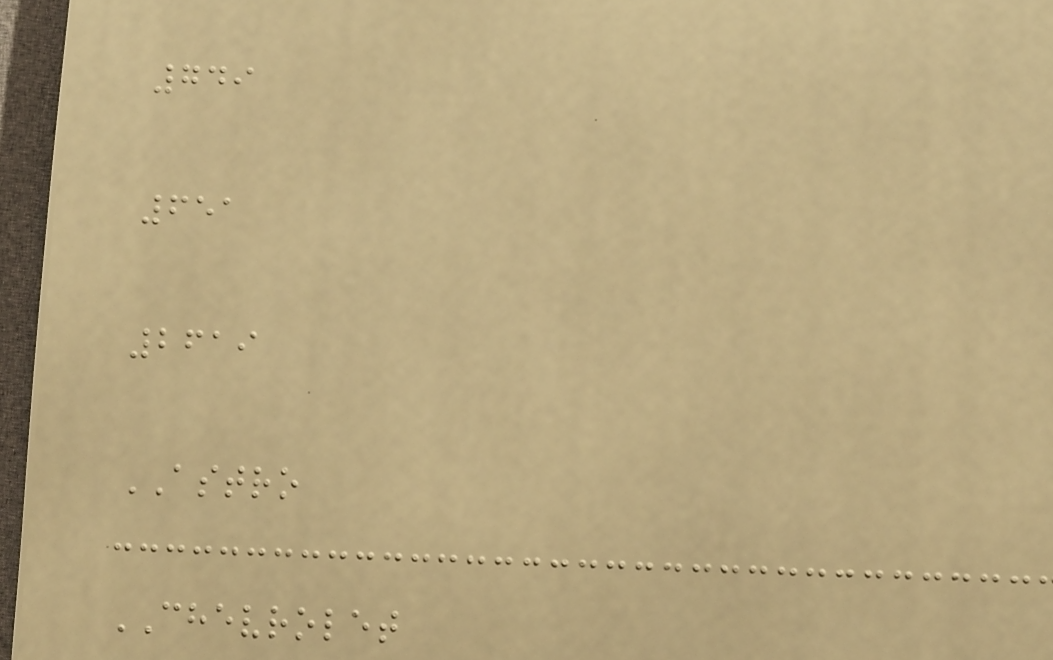749
651
2619
ASTRO
CHEVROLET
